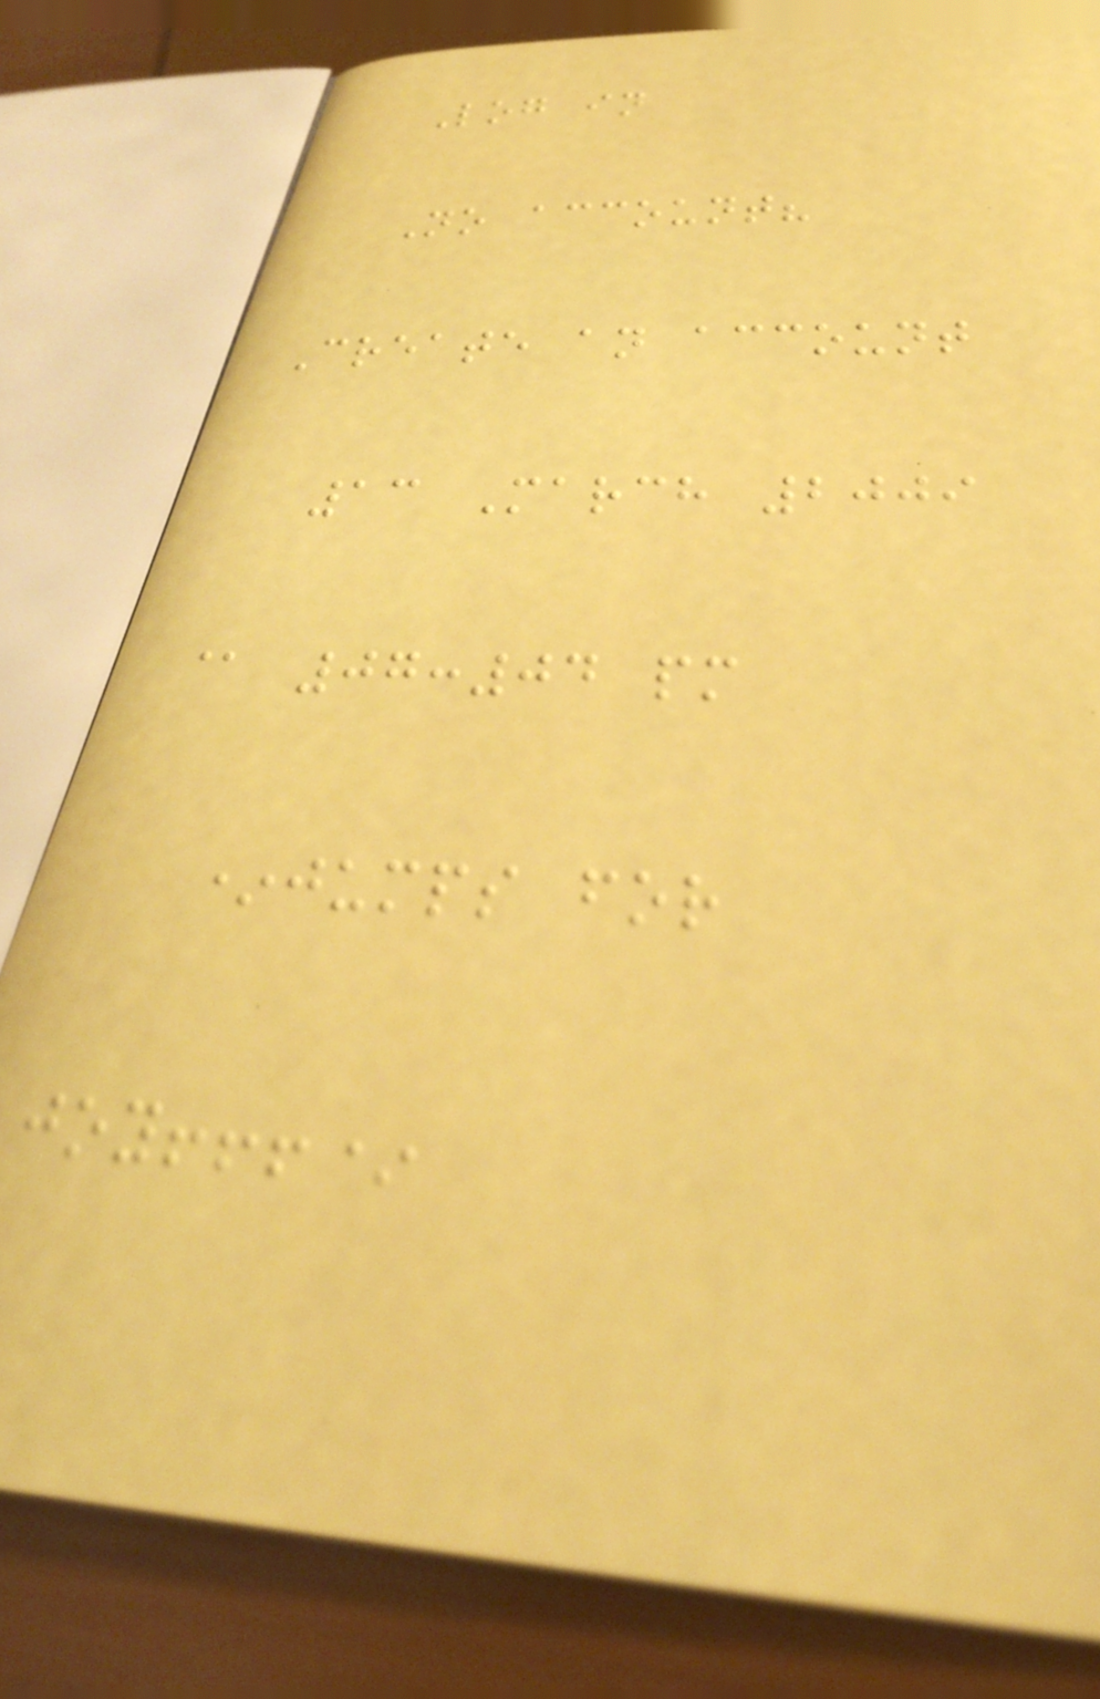Log in
No account?
Create an account
13 March 2009
@ 07:04 pm
*jumps for
joy!!!*
